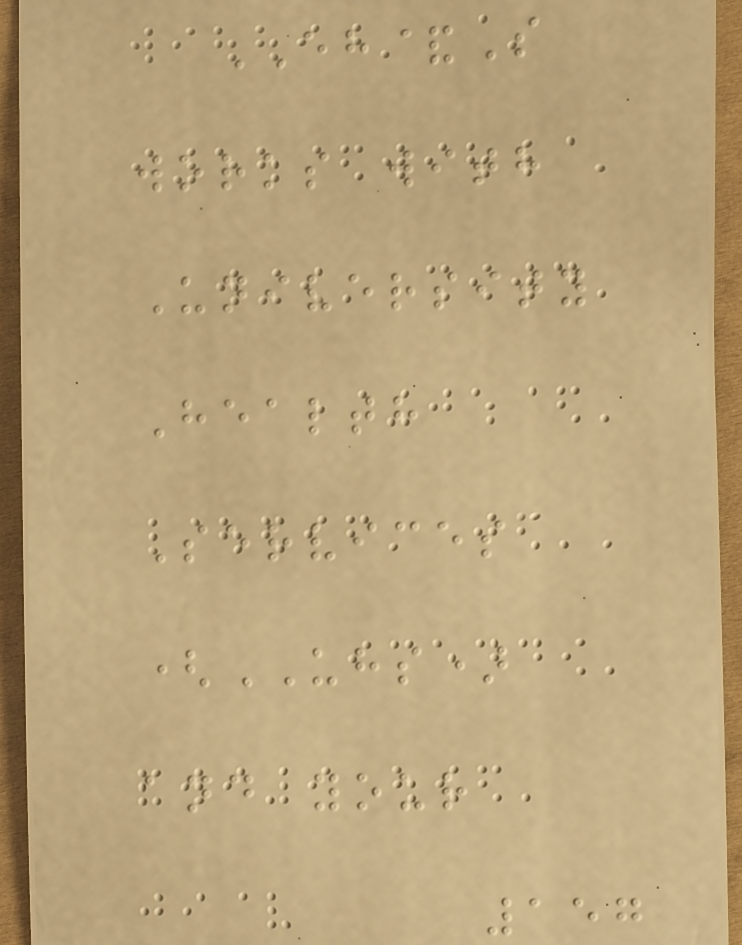EH&S
works with
University
Health
Services
(UHS)
and your
157
